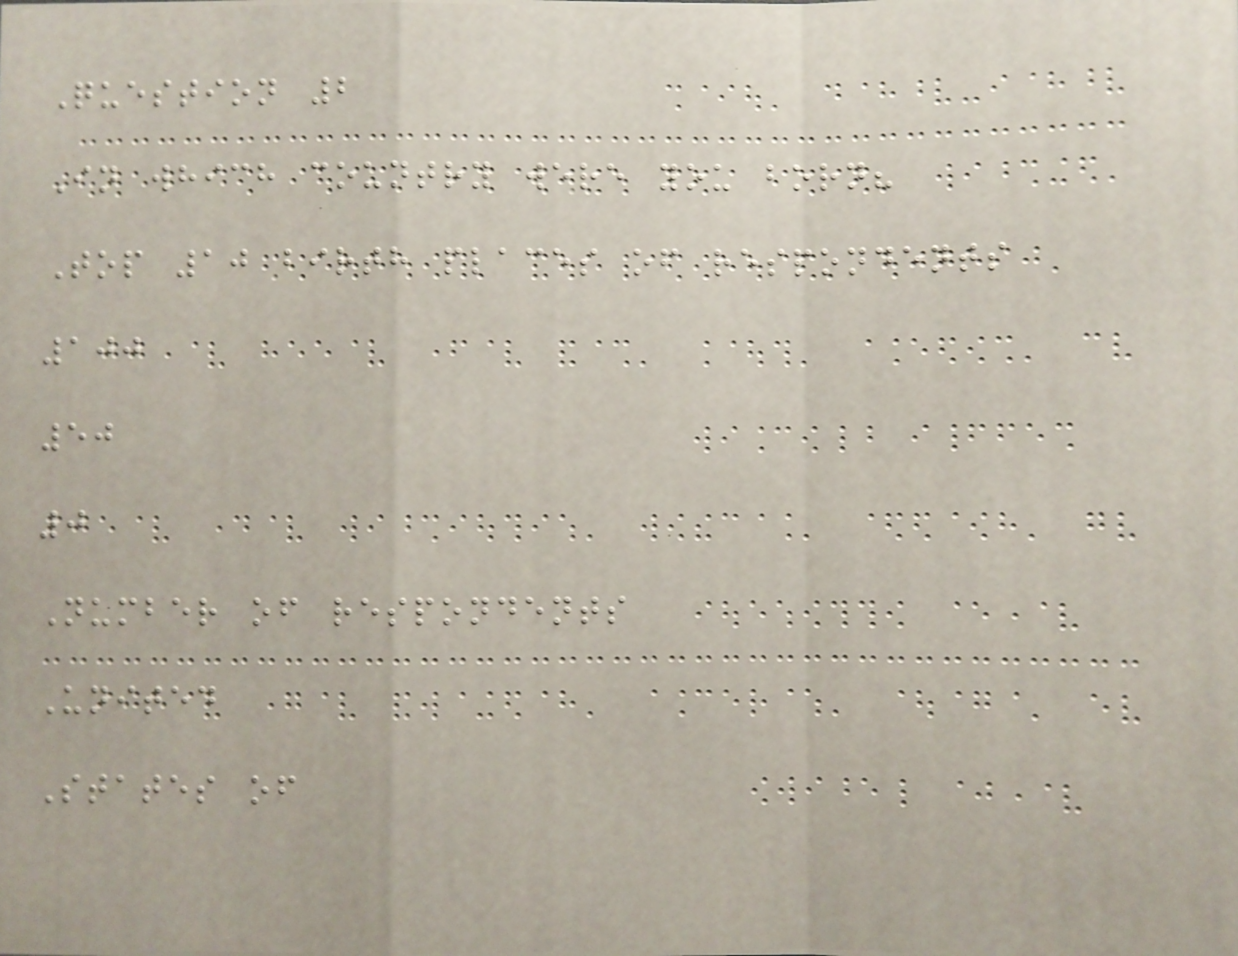Question 2
In which country were you born?
Top 10 birth places of respondents
100
50
0
Number of respondents
United
States of
